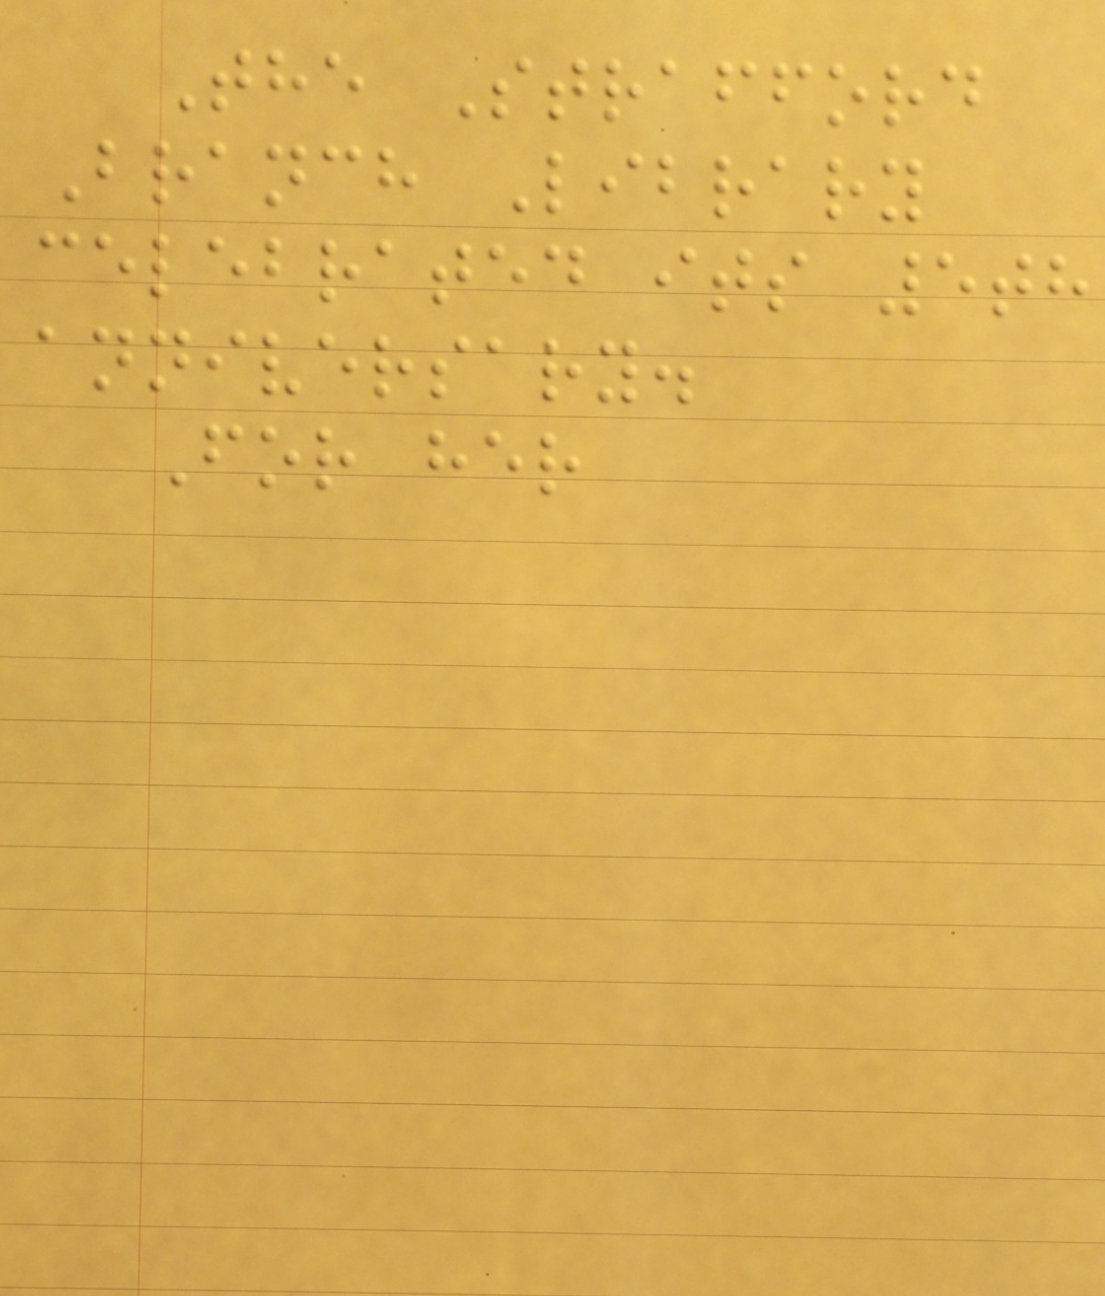The Strafford
Branch Library
celebrated its 5th
anniversary.
For her
